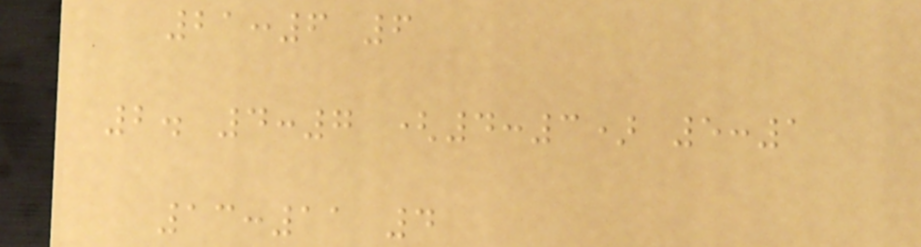21:6 6
2. 4:7 (4:3) 5:1
13:11 4
